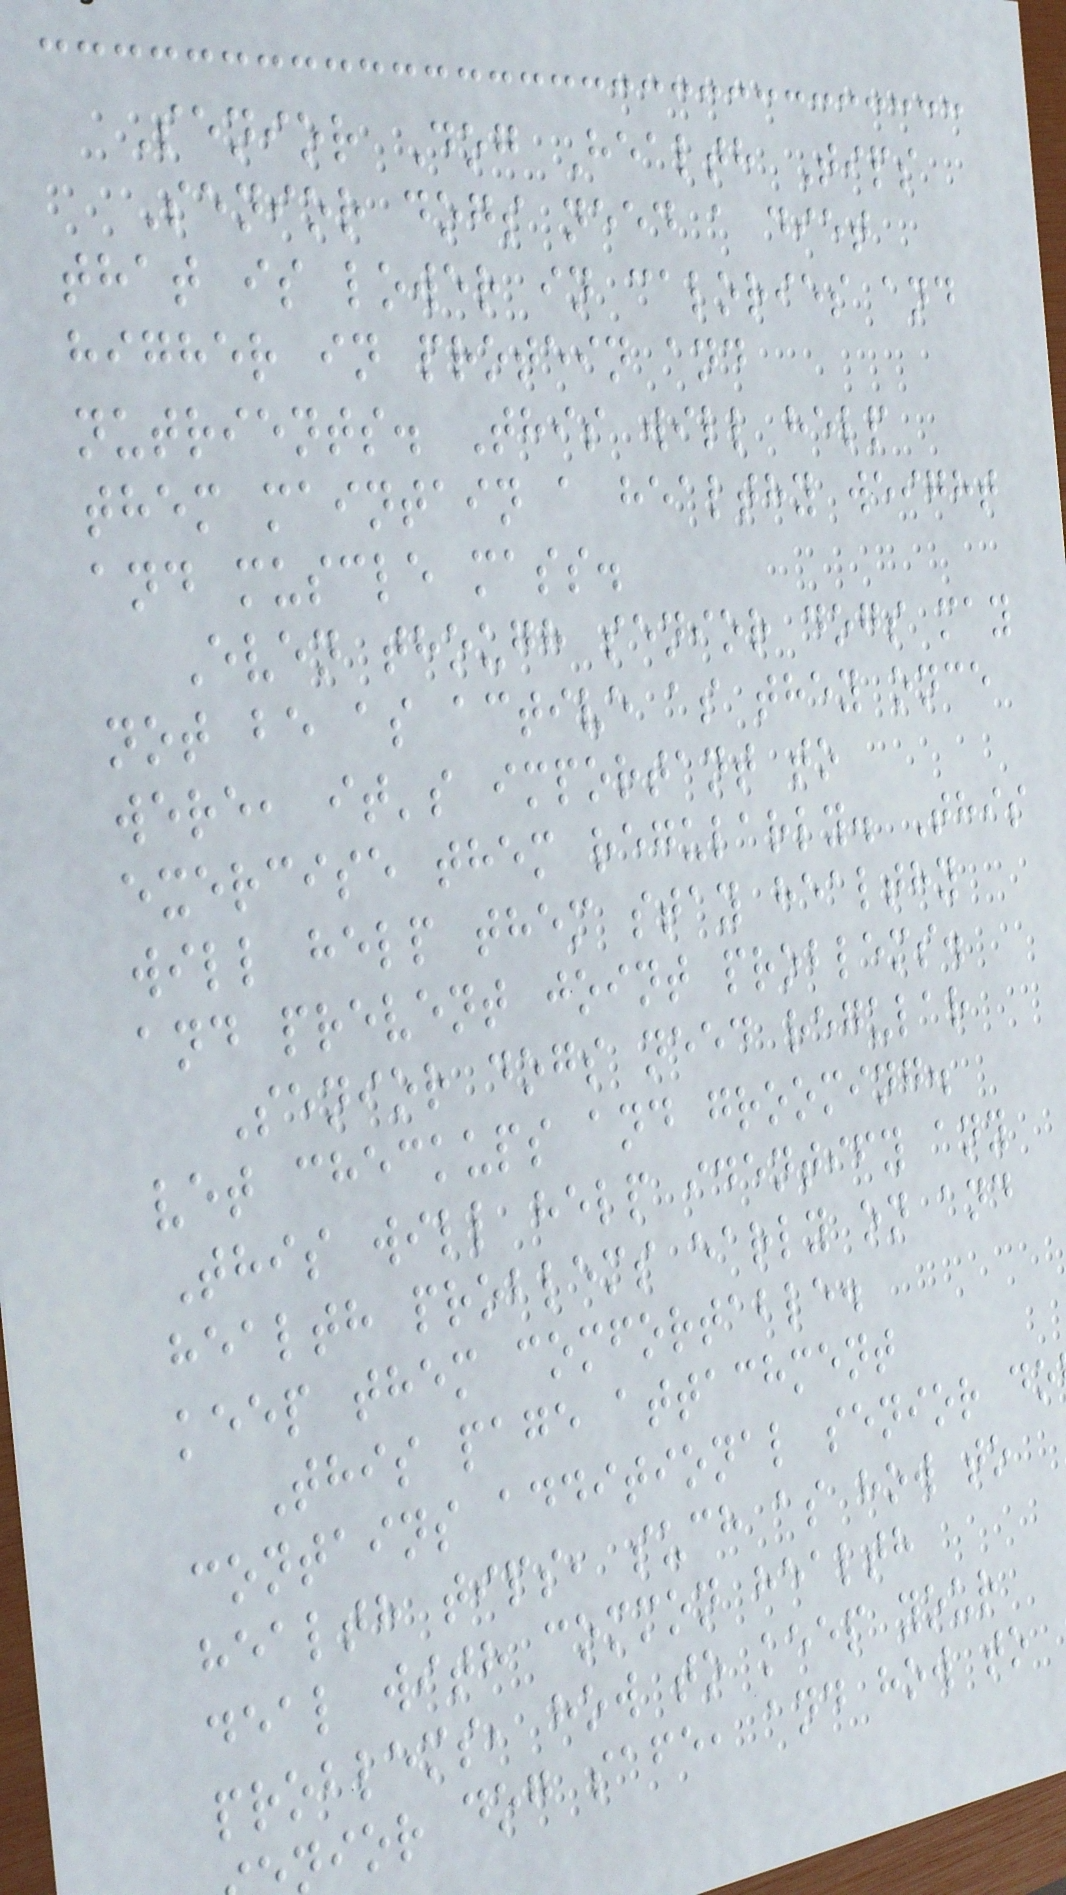Senior Dog Health Tips
Senior dogs need a diet
that is lower in calories and
higher in protein and
nutrients. This will help
them maintain a healthy weight
and muscle mass.
Even though senior dogs may
not be as active as they once
were, it's important to
exercise them regularly. This
will help them stay healthy
and prevent joint problems.
Senior dogs need regular
vet checkups and grooming.
This will help identify any
health problems early on and
keep them comfortable.
This page attachment
contains additional senior do
health tips, such as how to
deal with common health
problems, how to keep your
nior dog safe, and how to
